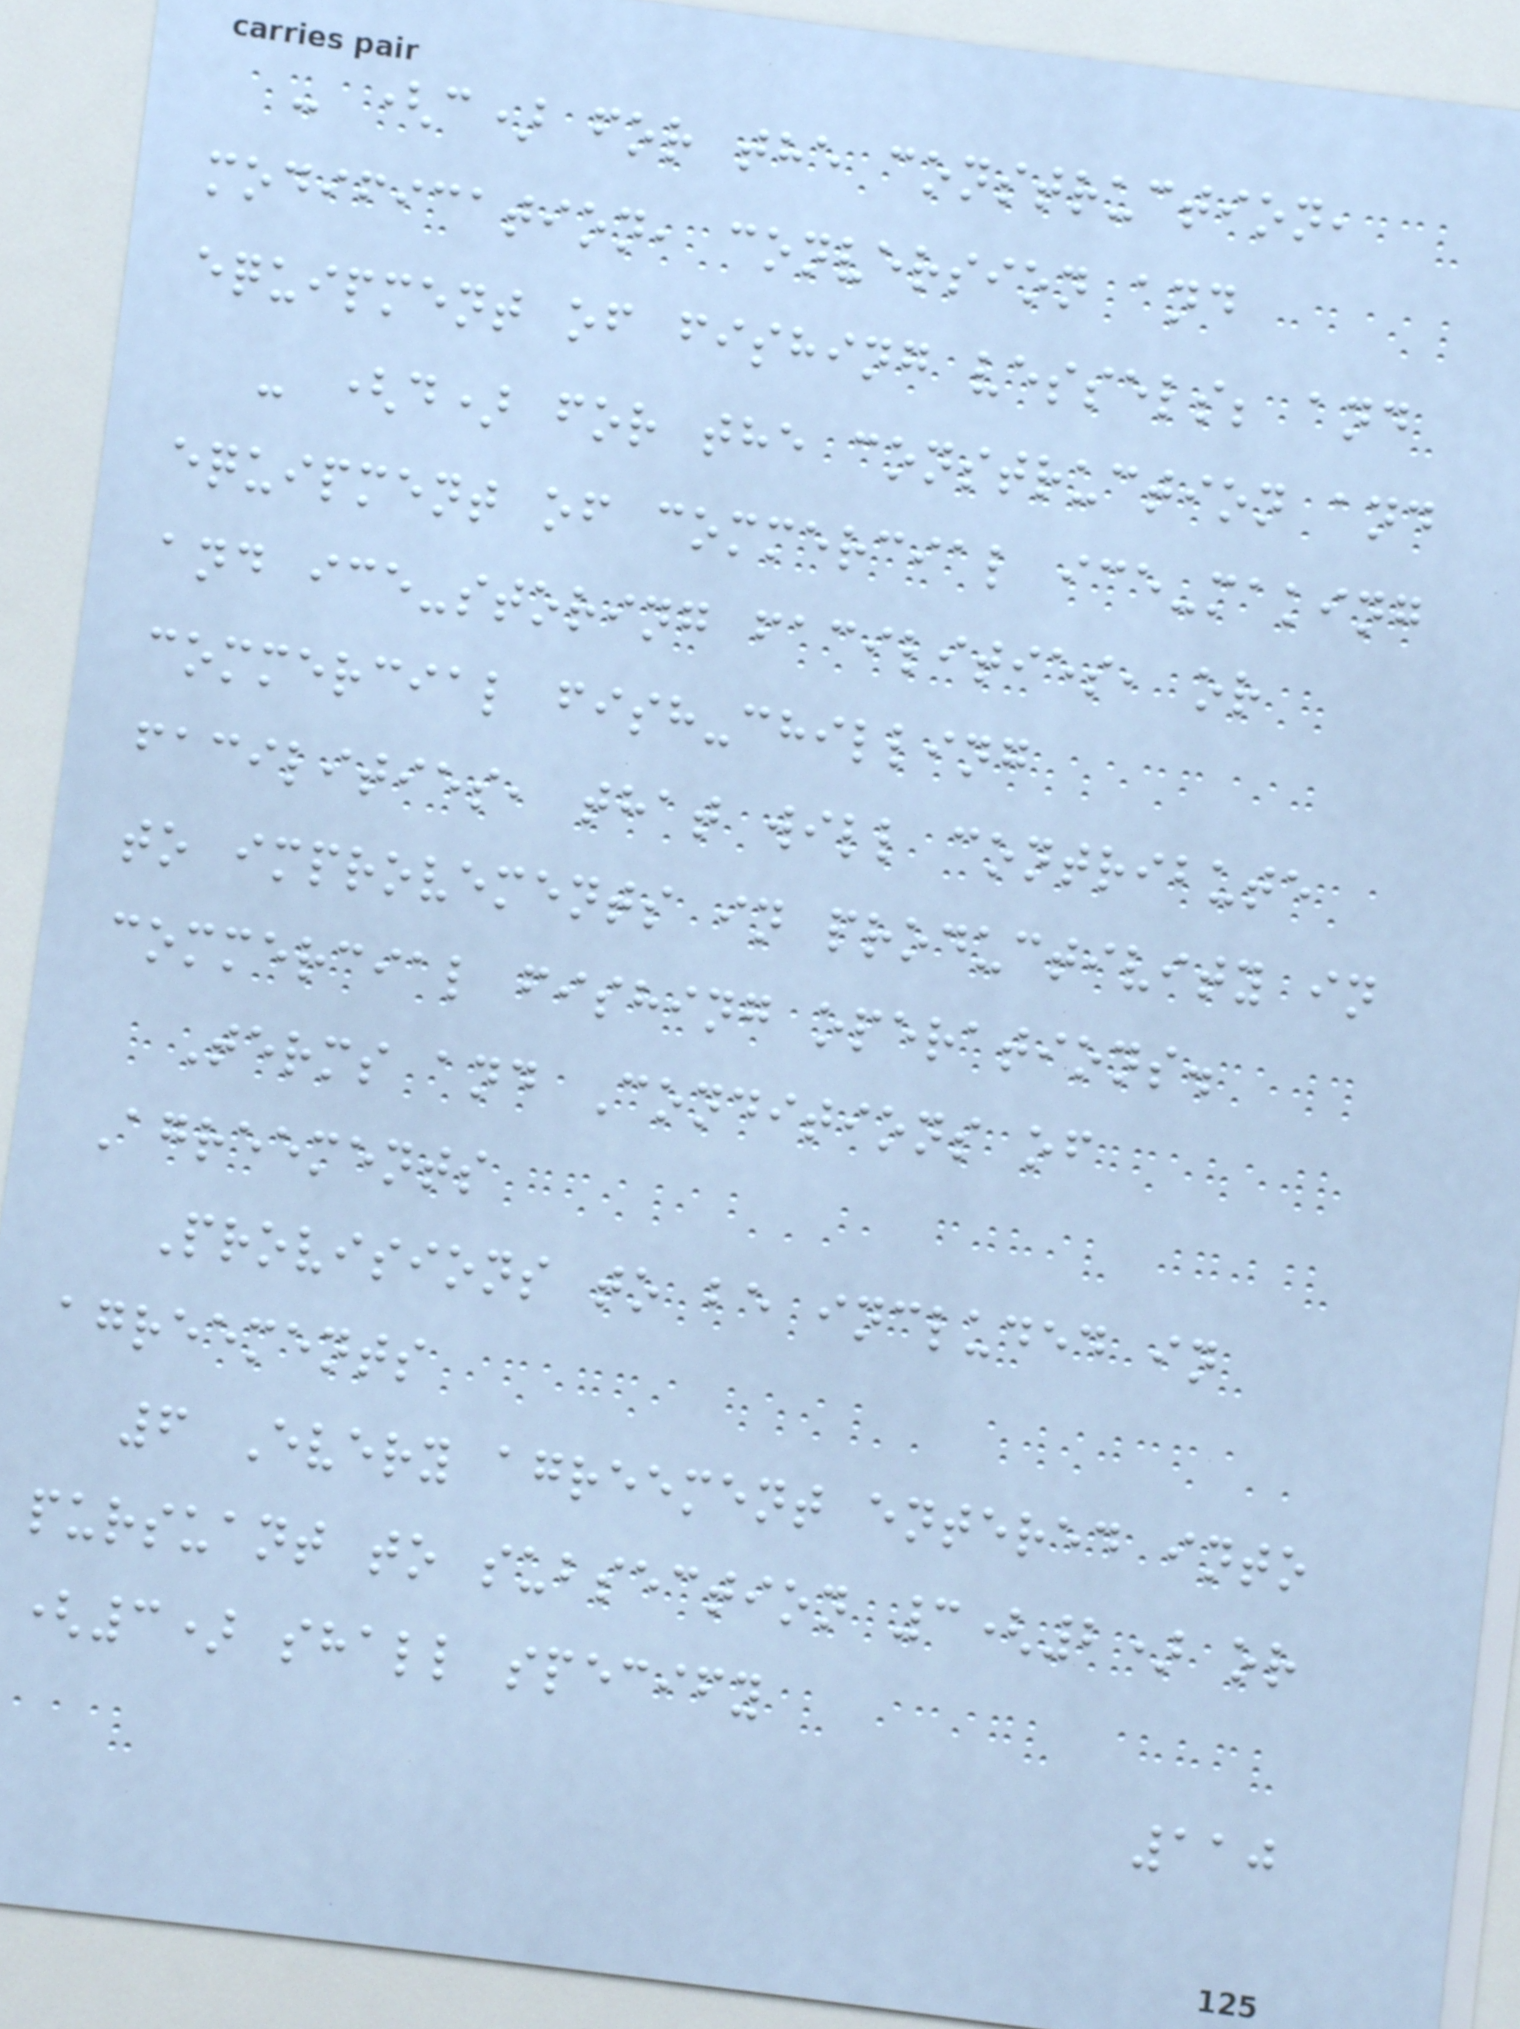- (c) for the construction,
modification, conversion and
equipment of fishing vessels; and
- (d) for the construction and
equipment of commercial ice-making
and ice-storing facilities, or
commercial fish-chilling
facilities, that will contribute
to improvements in productivity in
commercial fishing operations.
Terms and Conditions of
Agreements
Provisions to be included in
agreements
6 Every agreement entered into
pursuant to subsection 3(2) or
(3) shall specify
110
